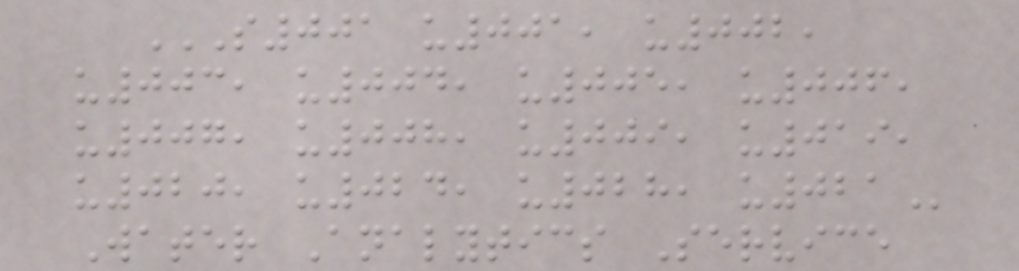S001 U001, U002,
U003, U004, U005, U006,
U007, U008, U009, U019,
U020, U024, U028, U021
Water Analytics Service
